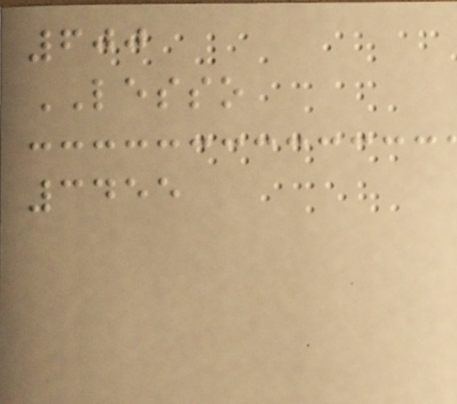600
LESSO
3455
